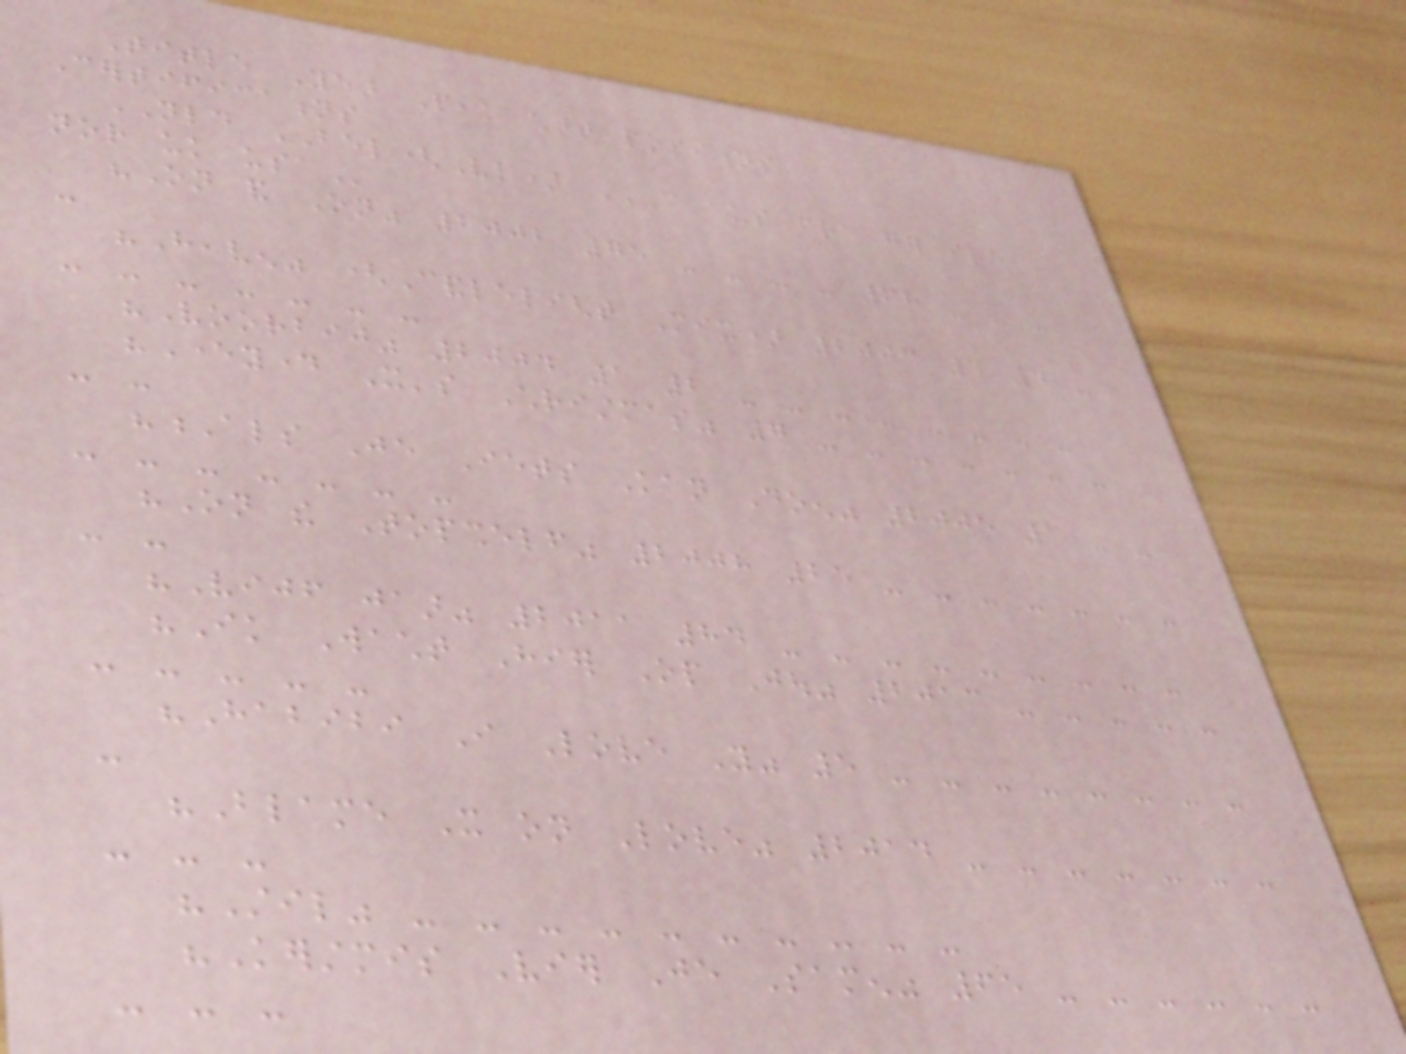Title Year Peak chart positions
Certifications
NLD BEL(Vl) CAN AUS FRA GER IRE
NOR UK USA
"On and On" 2002 75 - - - - 68 - - -
-
"Heaven" (Candlelight Mix) 2003 4 4 -
- - - - - - -
"Voorbij" 2004 1 2 - - - - - - - -
"Everyday It's Christmas" 7 - - - - - - -
- -
"Als Je Iets Kan Doen" 2005 1 - -
- - - - - - -
"On the Topshelf" 2008 25 - - - - - - -
- -
"Vijf jaar" 2011 84 - - - - - - - - -
"Ik Wacht Hier Op Jou" 2013 - - - - -
- - - - -
"Habibi I Love You" 5 - - - - - - - -
-
"Blame It on Love" 2014 - - - - - - -
- - -
"Stil" - - - - - - - - - -
"Kerstmis Vier Je Samen" 65 - - - - - -
- - -
